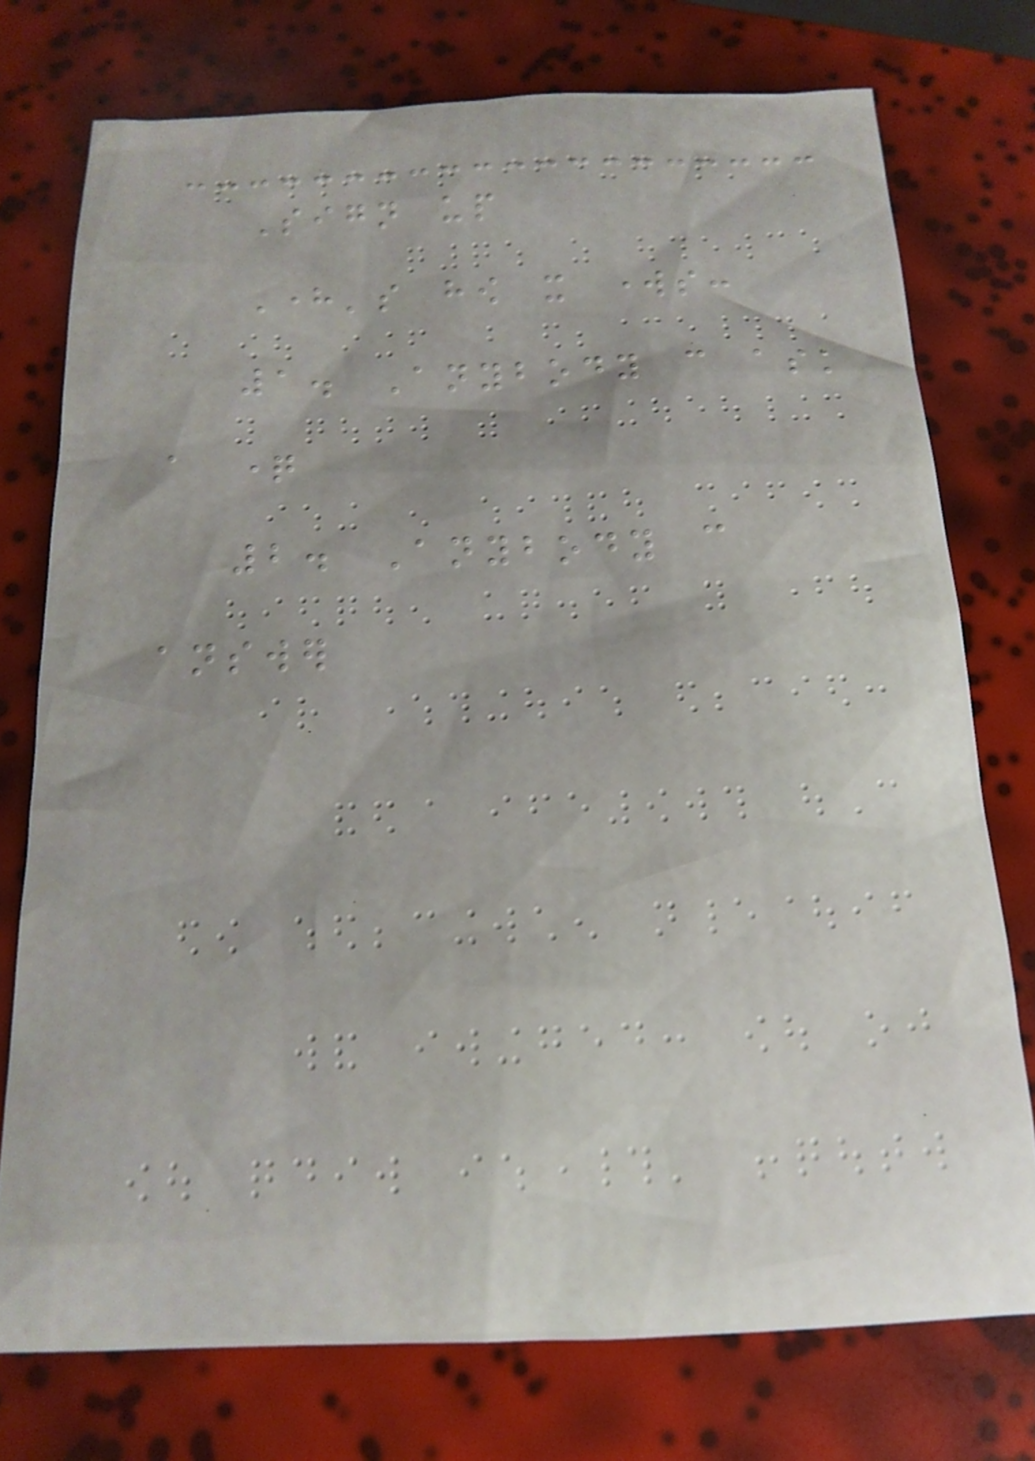Sign up
Here's how it works:
1. Anybody can ask
a question
2. Anybody can
answer
